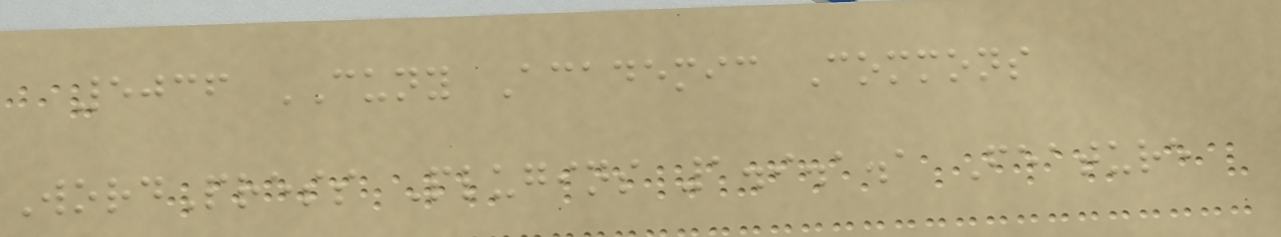5036 CUNY Academic Commons
WordPress Plugins 1.9.1.1 Feature
